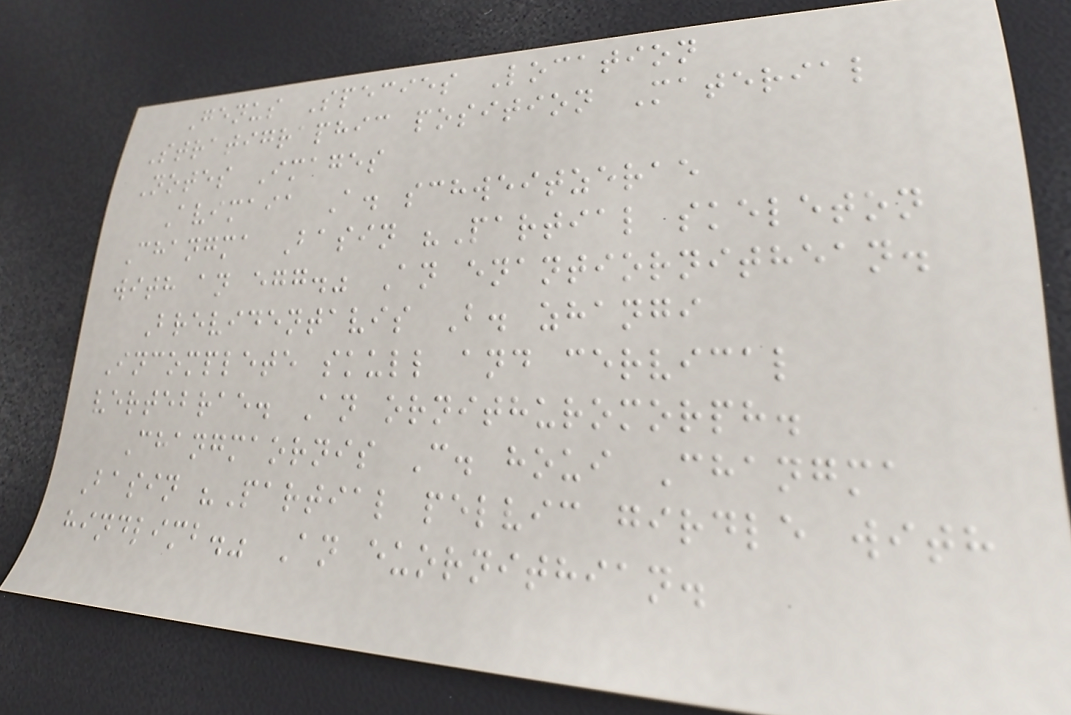Genus Species Location
Stratigraphic position Material
Notes Images
Avimaia A. schweitzerae
Changma Basin "Partial skeleton
with an egg." An enantiornithean.
Brevidentavis B. zhangi
Incomplete skull and cervical
vertebrae. An ornithuromorph.
Changmaornis C. houi Changma
Basin "Partial pelvic girdle with
hindlimb." An euornithian.
